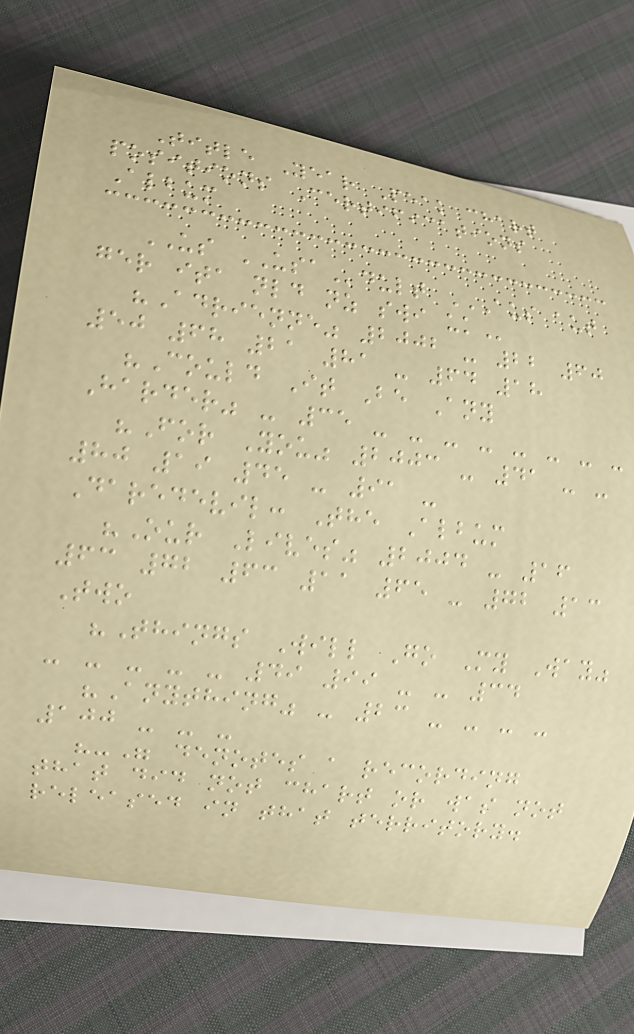Title Year Peak chart
positions Certifications
Album
US USAdult AUS AUT
GER ITA NLD NZ SWI UK
"Adrienne" 2002 - 22 60
50 68 21 81 - 64 18
"Could It Be Any
Harder" - 35 - - - - - - - -
"For You" 2003 - 41 - -
80 19 45 - 91 -
Daredevil: The Album
"Our Lives" 2004 - 16
63 72 63 11 65 - 72 13
Two
"Things Will Go My Way"
- - - - - 49 99 - - 34
"Anything" - 23 - - - -
100 - - -
"-" denotes a recording
that did not chart or was not
released in that territory.
